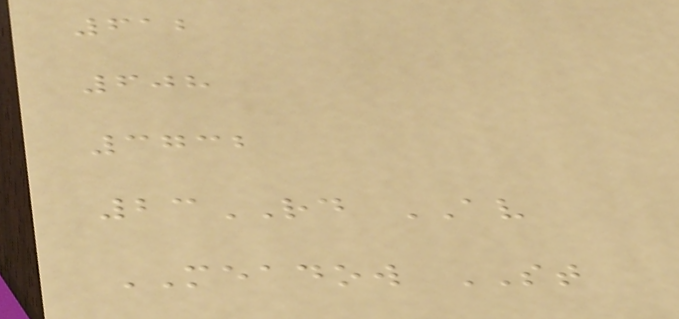612
608
3732
23RD AV
MEADOW ST
